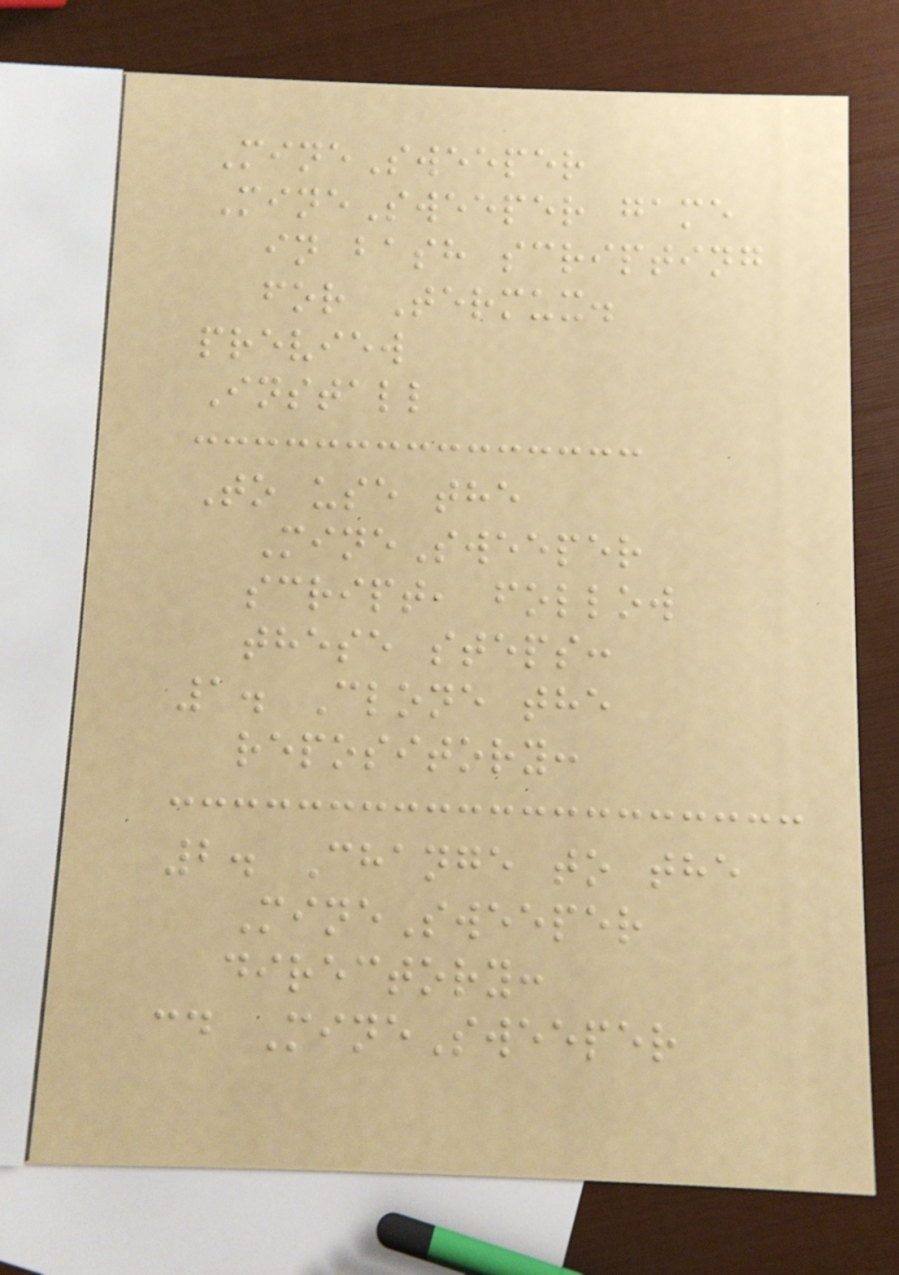MineSweeper
MineSweeper game
in bash scripting
for Termux.
preview
Install
To use the
MineSweeper
script, follow
these steps:
1. Clone the
repository:
2. Change to the
MineSweeper
directory:
cd MineSweeper
